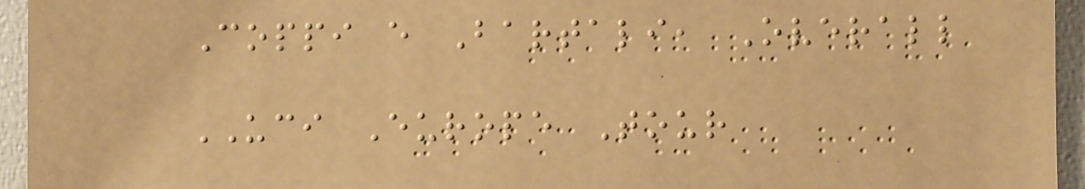Coppi e Bartali, Overall
UCI Europe Tour
